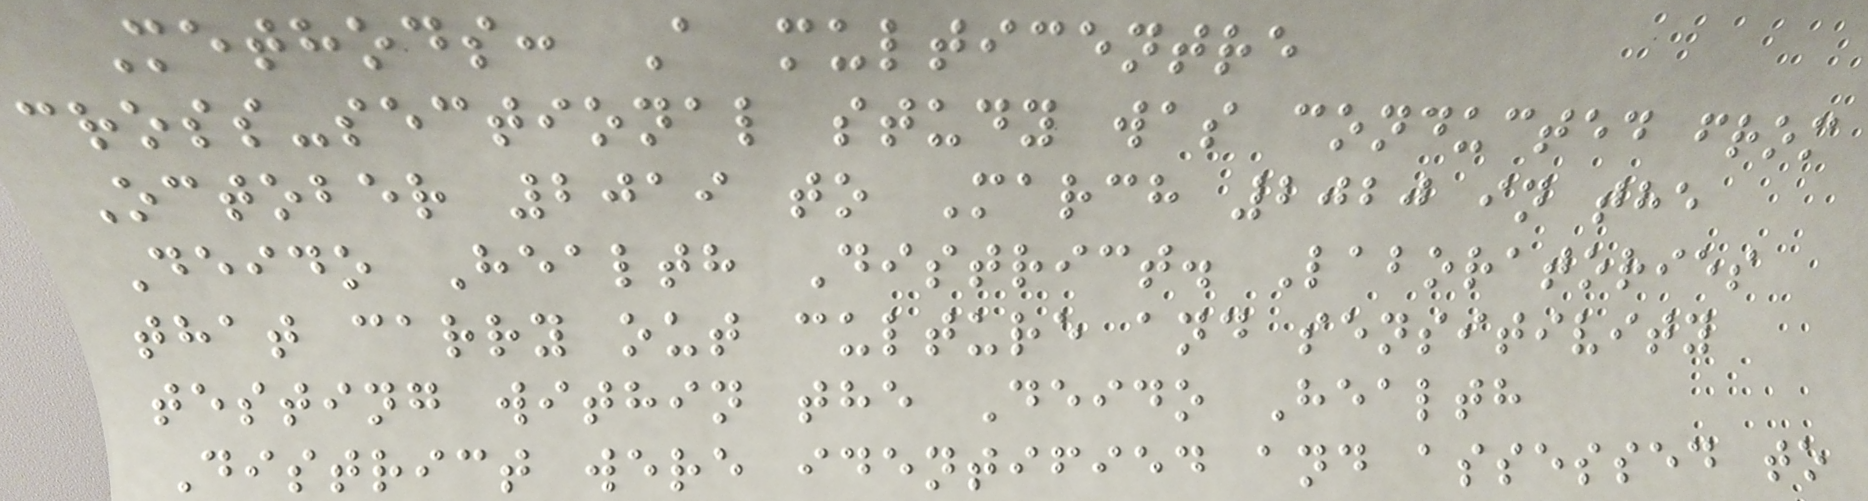Methods: A multicentre
cross-sectional study was conducted from
October 2019 to March 2020 in the
Deido Health District. Laboratories
that carry out culture and sensitivity
testing within the Deido Health
District were identified and assessed to
